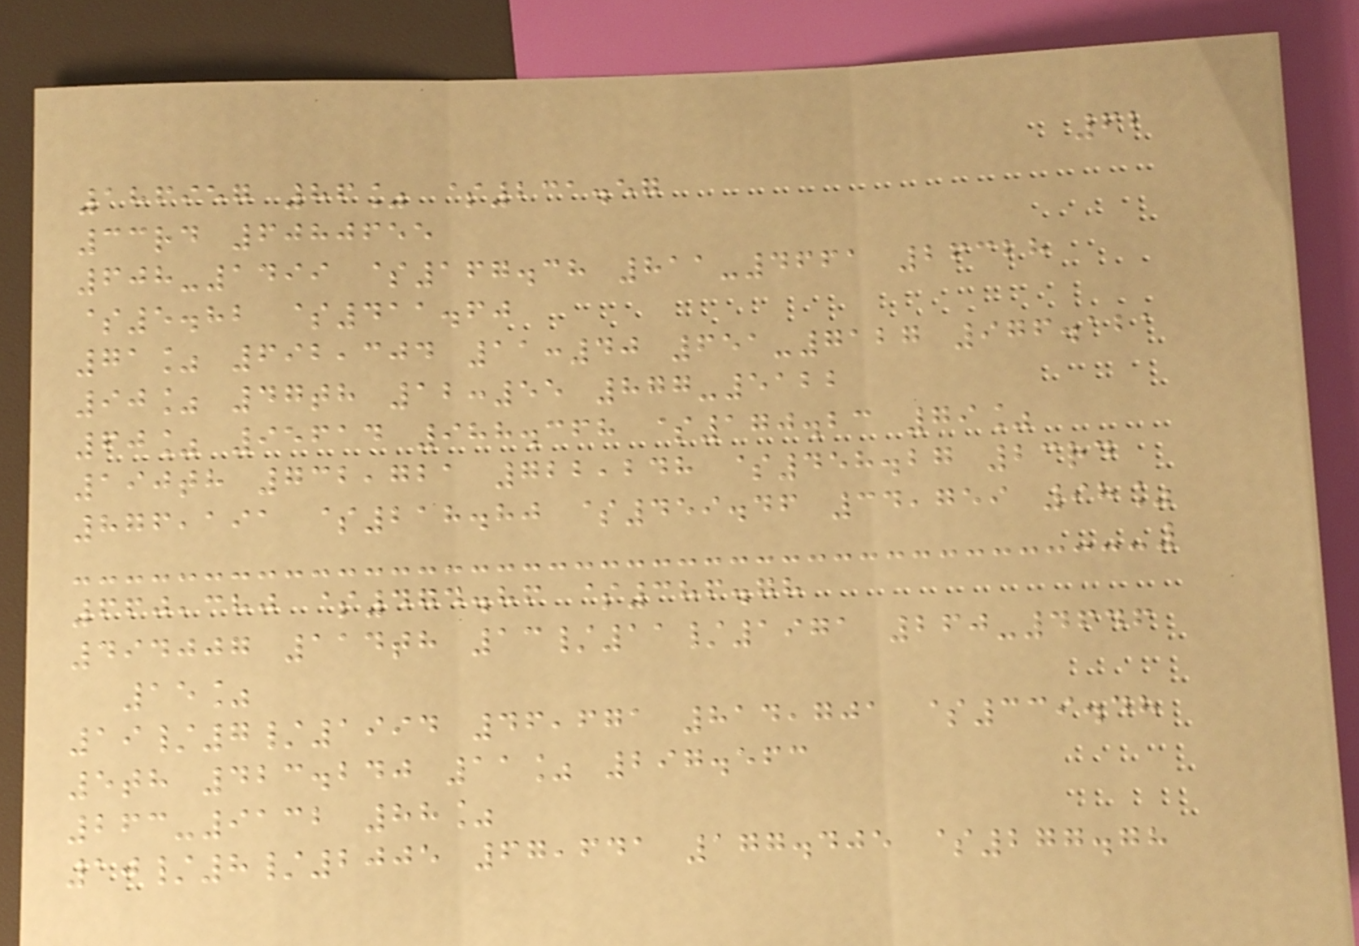62
186957 86% $231.57
33rd 6080655
608-1499 $167.38 811-4661 26328
$5.82 $411.60
71% 692,304 11:40 651-7127 976.121
90% 47th 12:55 877-5122
60% 95614 988.368 $170.23 79%
190th 732,721 722,248 $458.27 23rd
876,191 $218.80 $459.46 34,759 98%
660,380 $474.86 $386.78
494007 114th 13/11/1971 260-4646
15%
19/7/1994 46,671 814,701 $339.48
5th 423.240 11% 297.563
263-9132 88%
10/8/2005 67,641 177.405 $277.78
